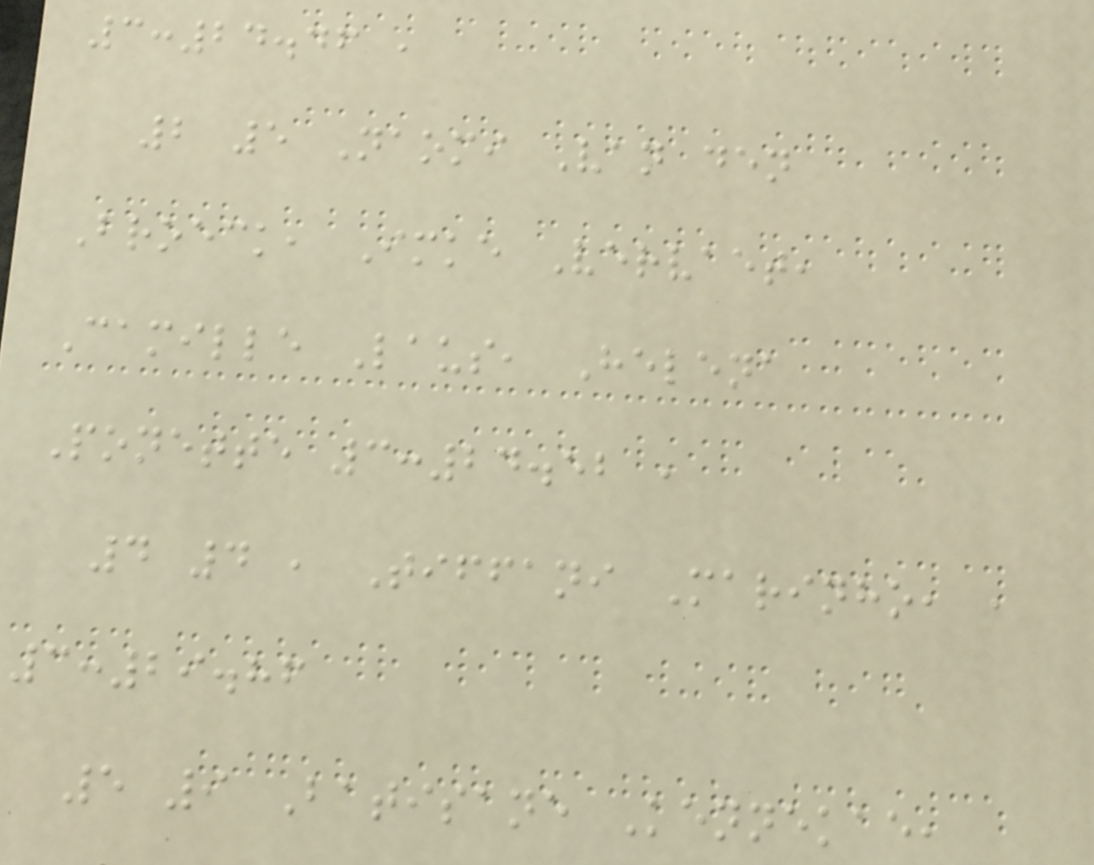3:24.46 ,
2 5 Naomi Van den
Broeck, Imke Vervaet,
Camille Laus, Helena
Ponette 3:24.52 ,
4 4 , Tiffani Marinho, ,
3:29.86
5 9 Batisane Kennekae,
